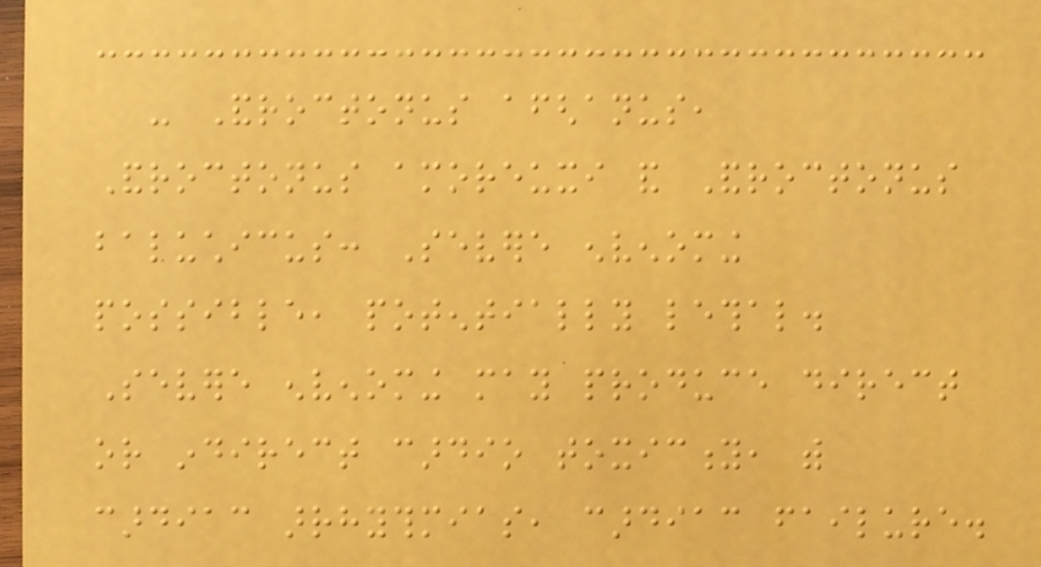- Androctonus afghanus,
Androctonus amoreuxi and Androctonus
baluchicus: Severe envenoming
possible, potentially lethal.
Severe envenoming may produce direct
or indirect cardio toxicity, with
cardiac arrhythmias, cardiac failure.
